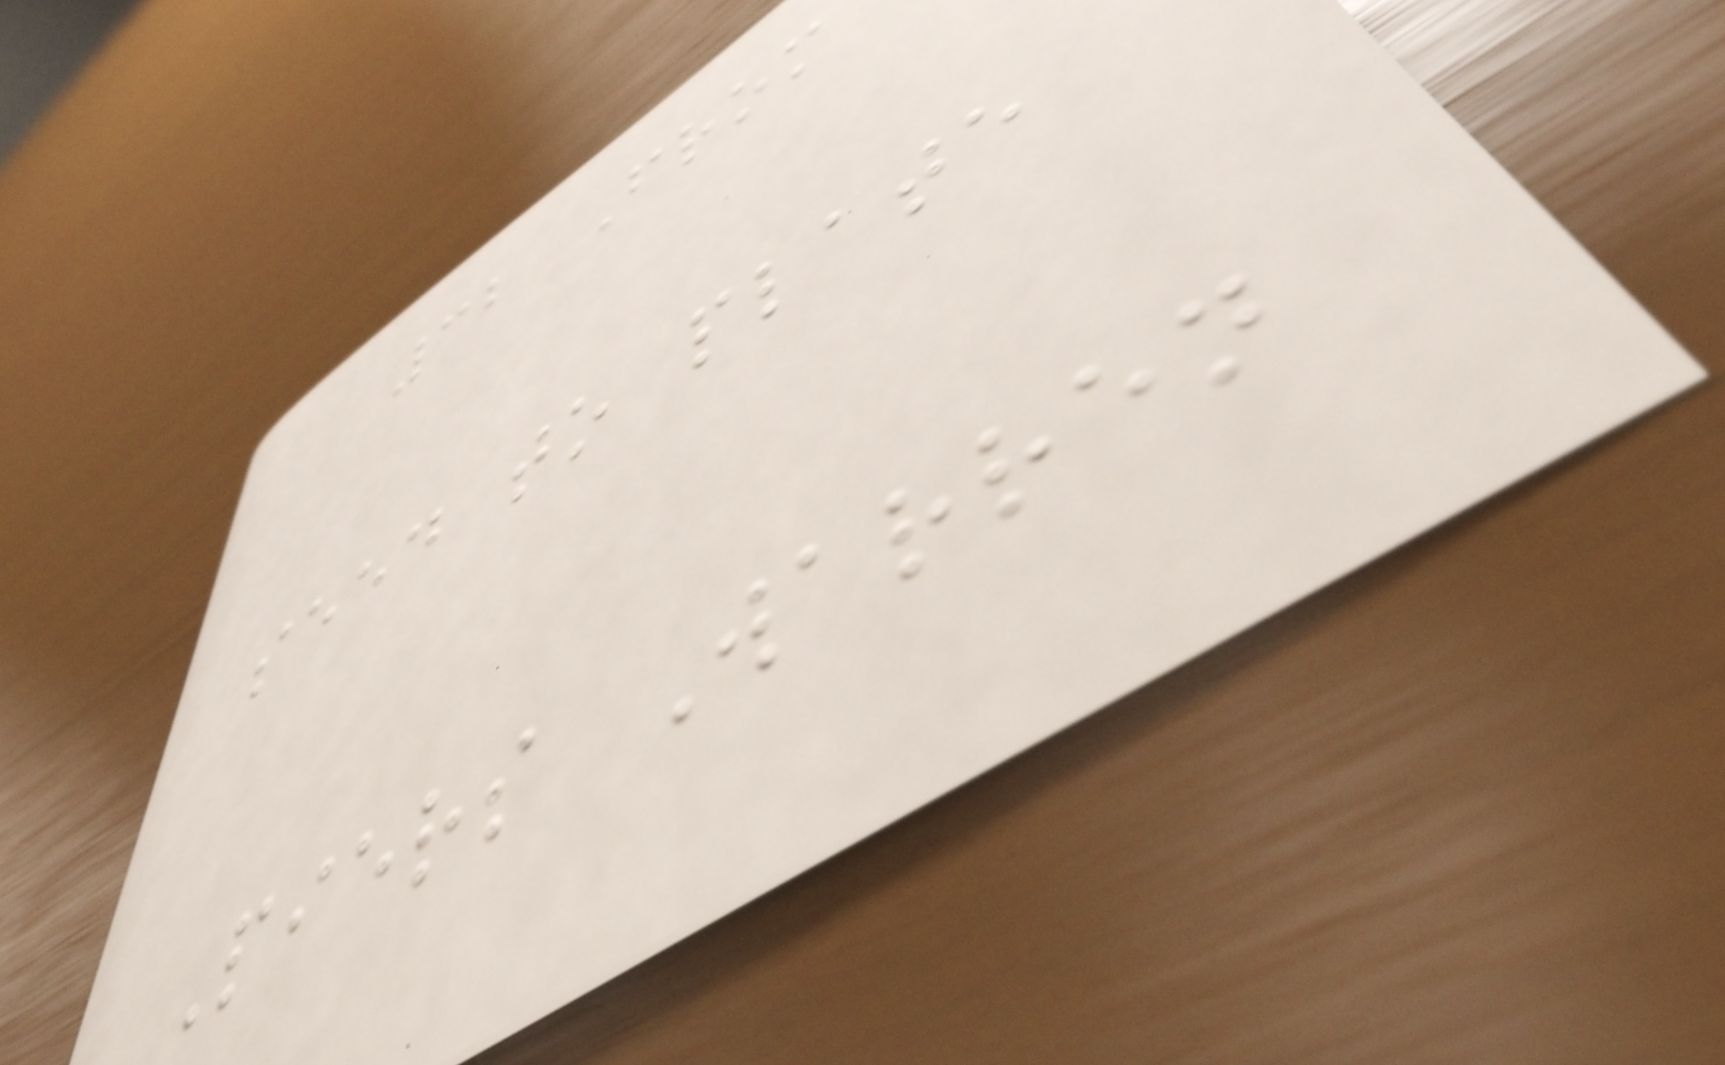32 From
seed to plate
Piers Warren
